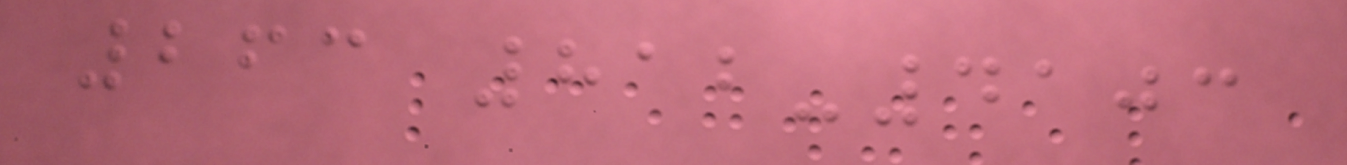263 812-4103
